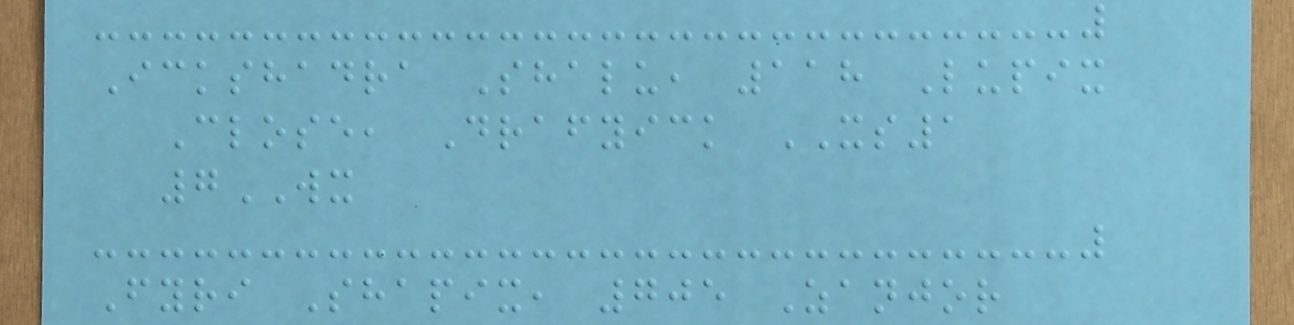Ickshadra Shalu, 118 Lupix
Close, Drafyick XS1
7WX
Fyri Shapix, 705 Zanjor
